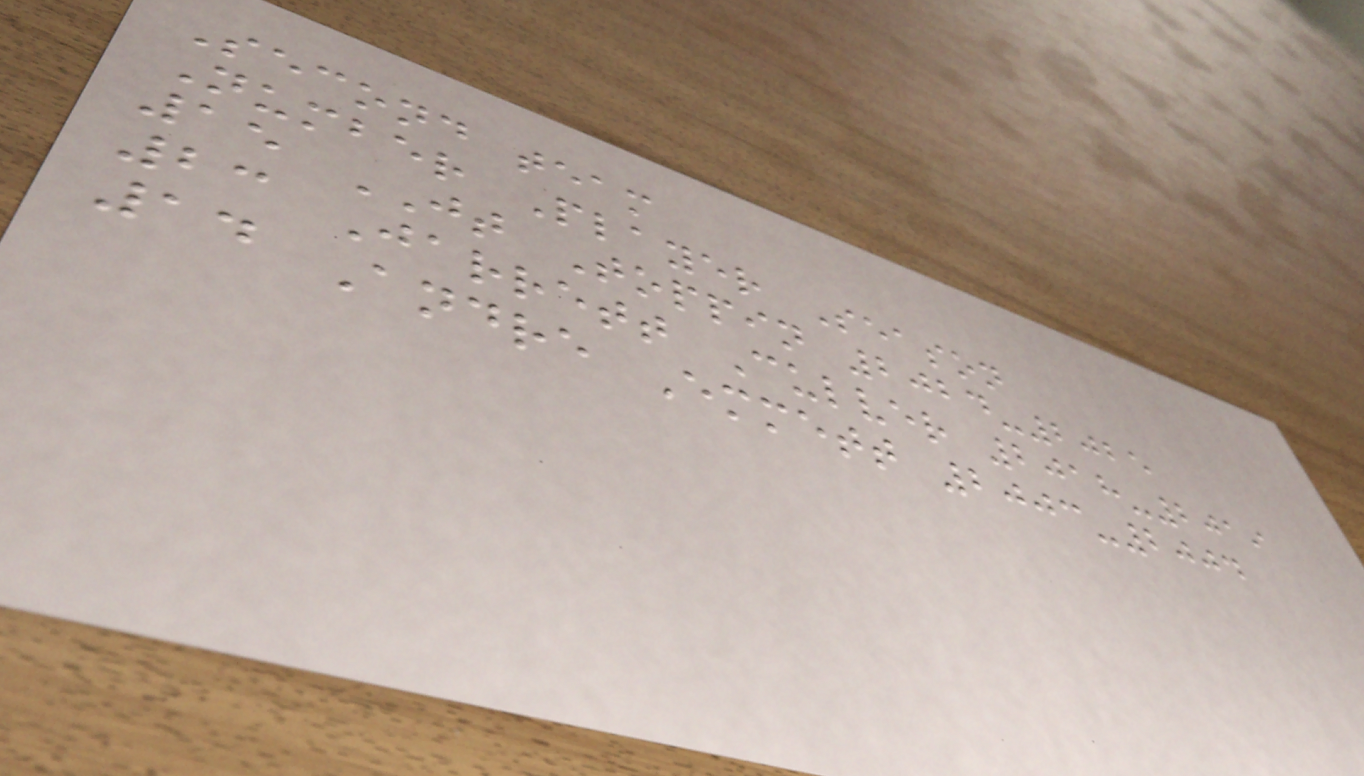Second team
Number Player Season
15 JT Toppin 2024-2025
23 Jarrett Culver 2018-2019
14 Andre Emmett 2003-2004
